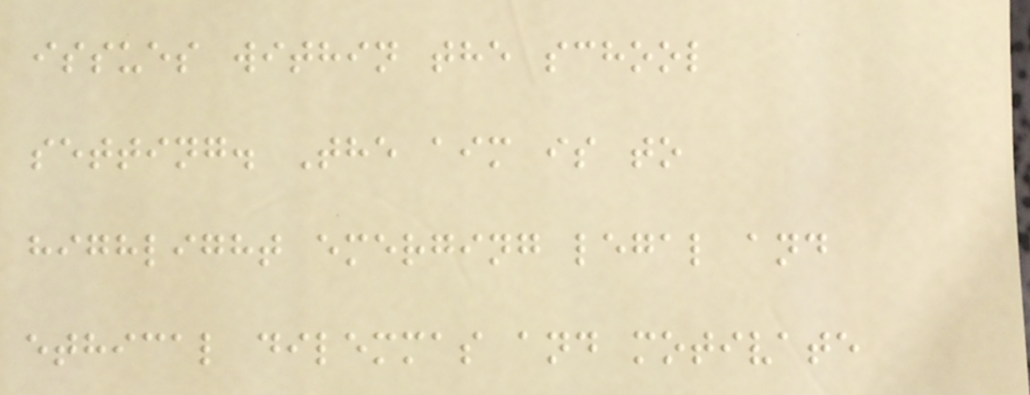issues within the school
setting. The aim is to
highlight emerging legal and
ethical dilemmas and motivate
